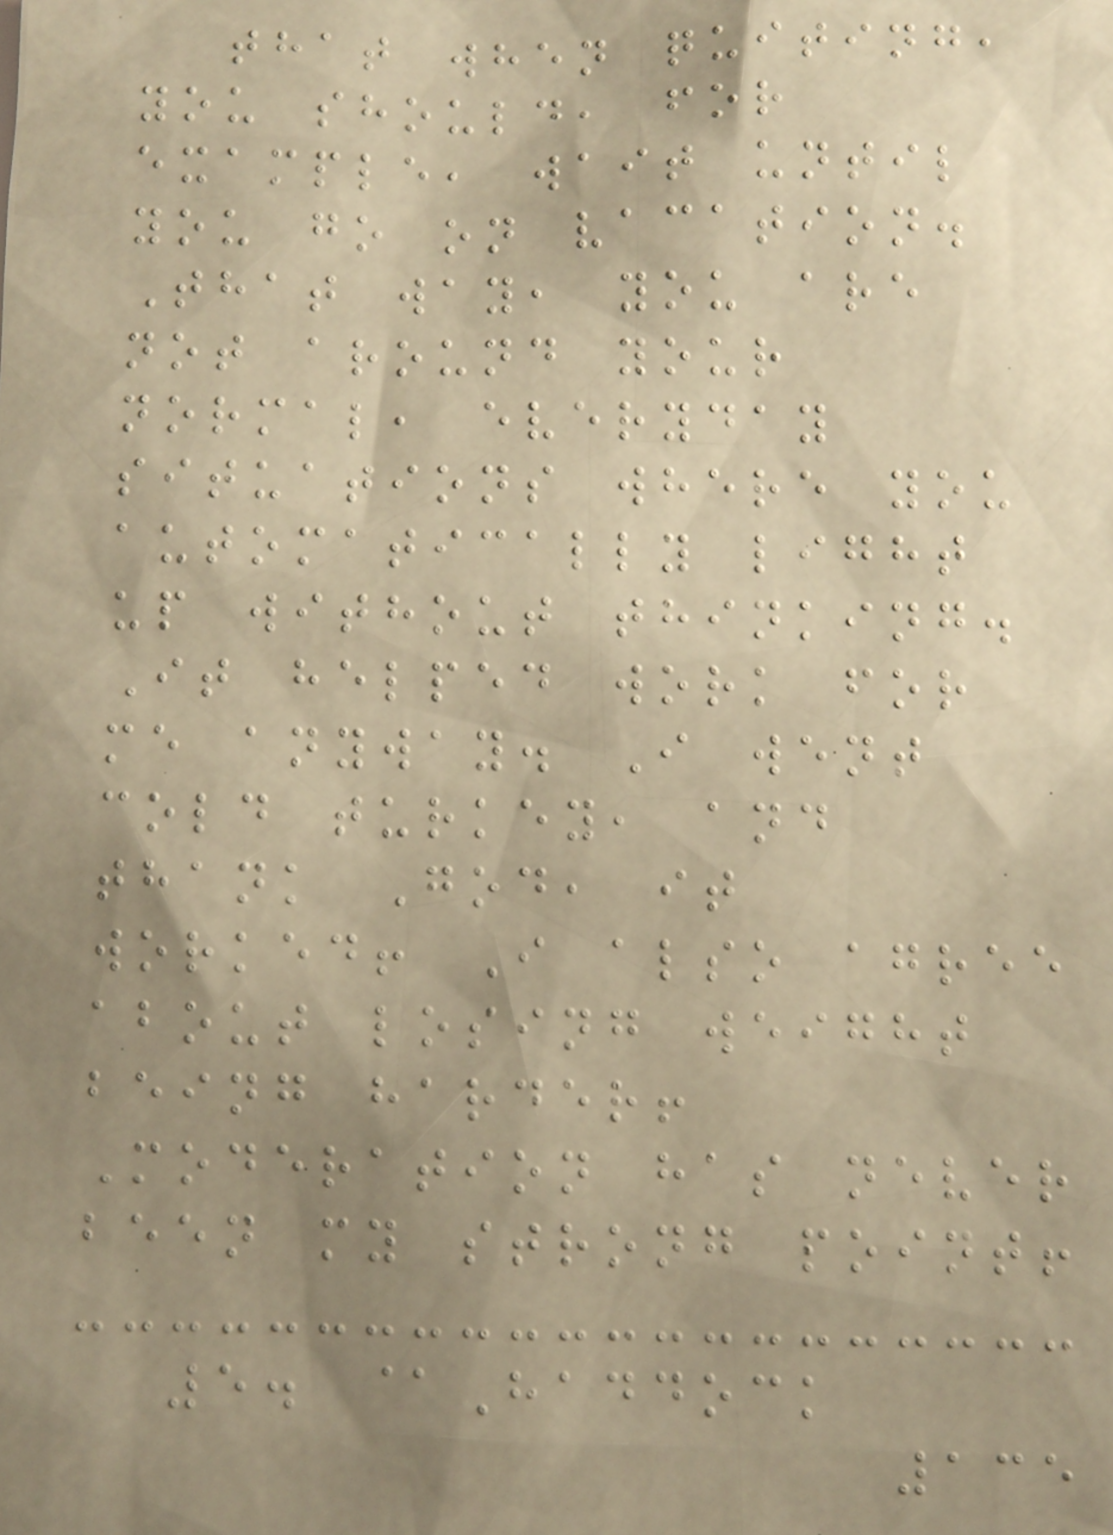that when quiting,
you should, for
example, wait until
you go on vacation.
That way, you are
not around your
normal, everyday
situations where you
automatically light
up without thinking.
It helped work for
me anyway. I went
cold turkey, and
thank God, it
worked! I also agree
about losing weight
being harder!
Moderation has never
been my strong point!
5. @Haddock
135
